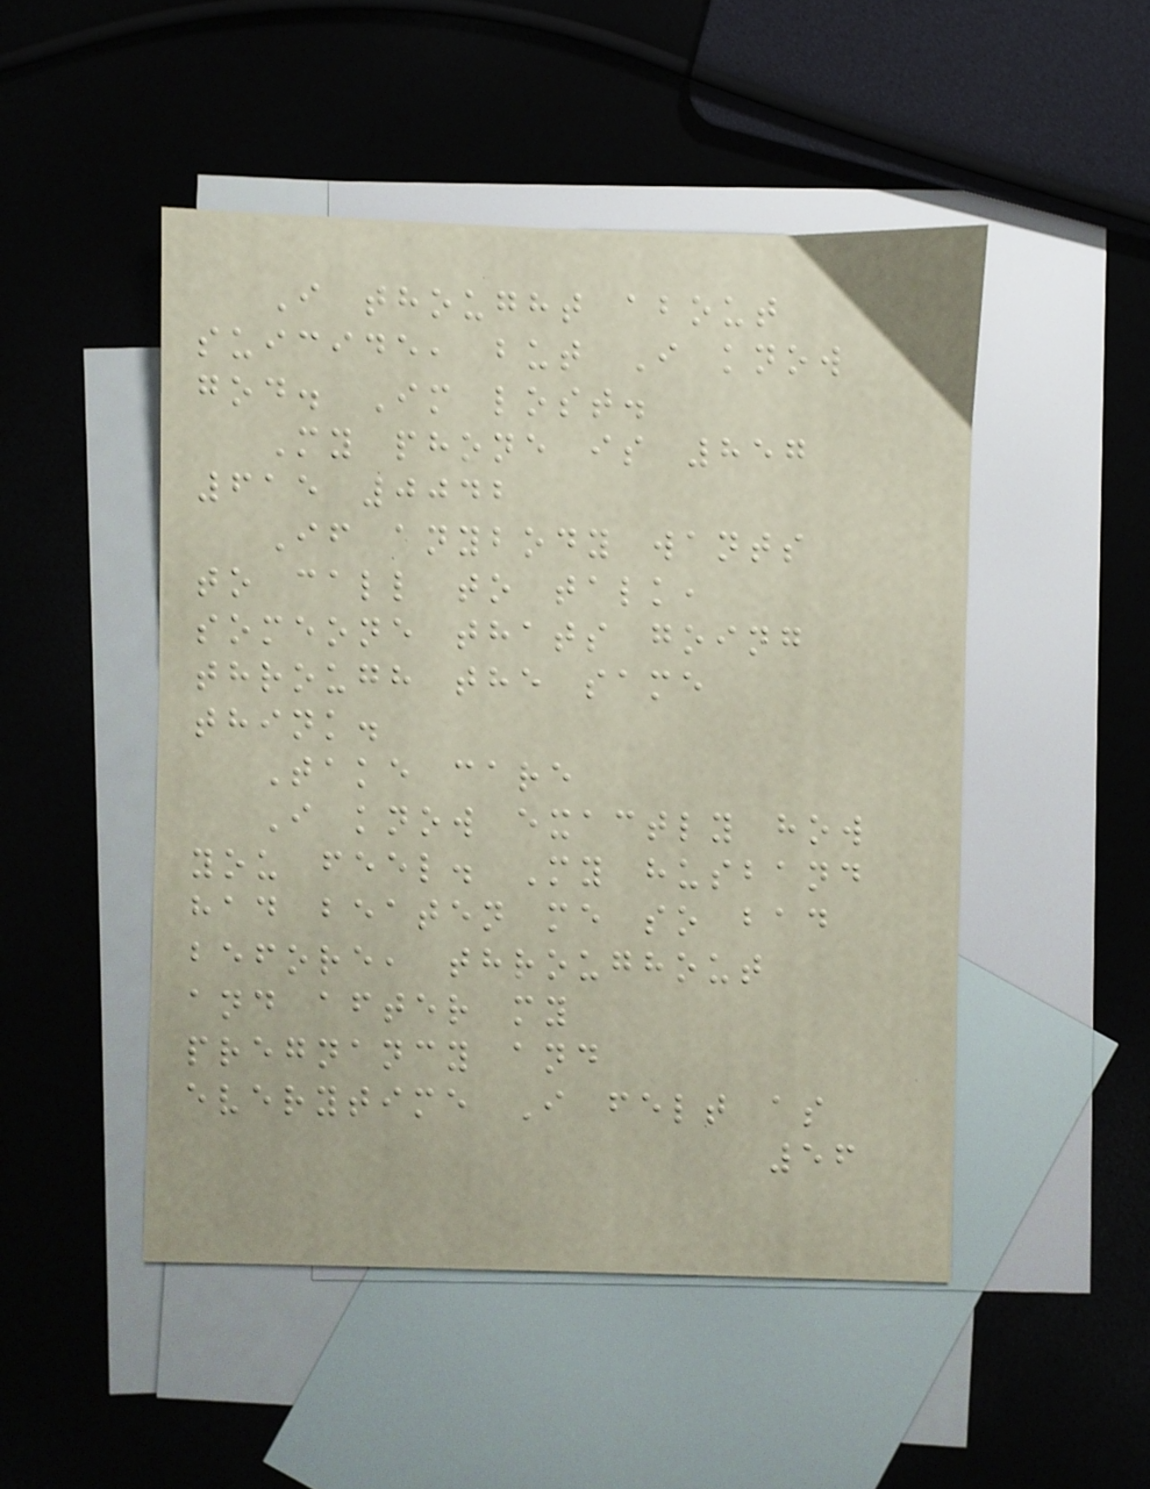I thought about
suicide, but I know
god. Im lost.
My phone is 857
615 0042
If anybody wants
to call to talk,
someone thats going
through the same
think.
Take care
I know exactly how
you feel. My husband
had beaten me so bad
before, throughout
and after my
pregnancy and
everytime I felt as
56
